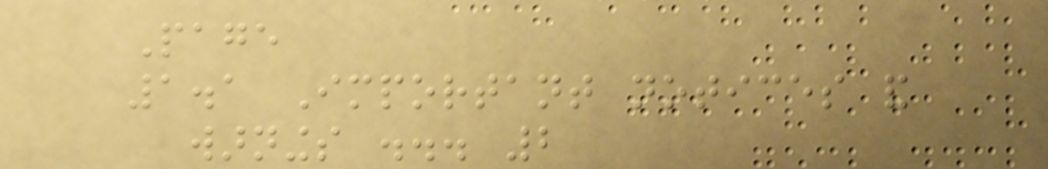Page
1.1 Important notices and
warnings ... 2
